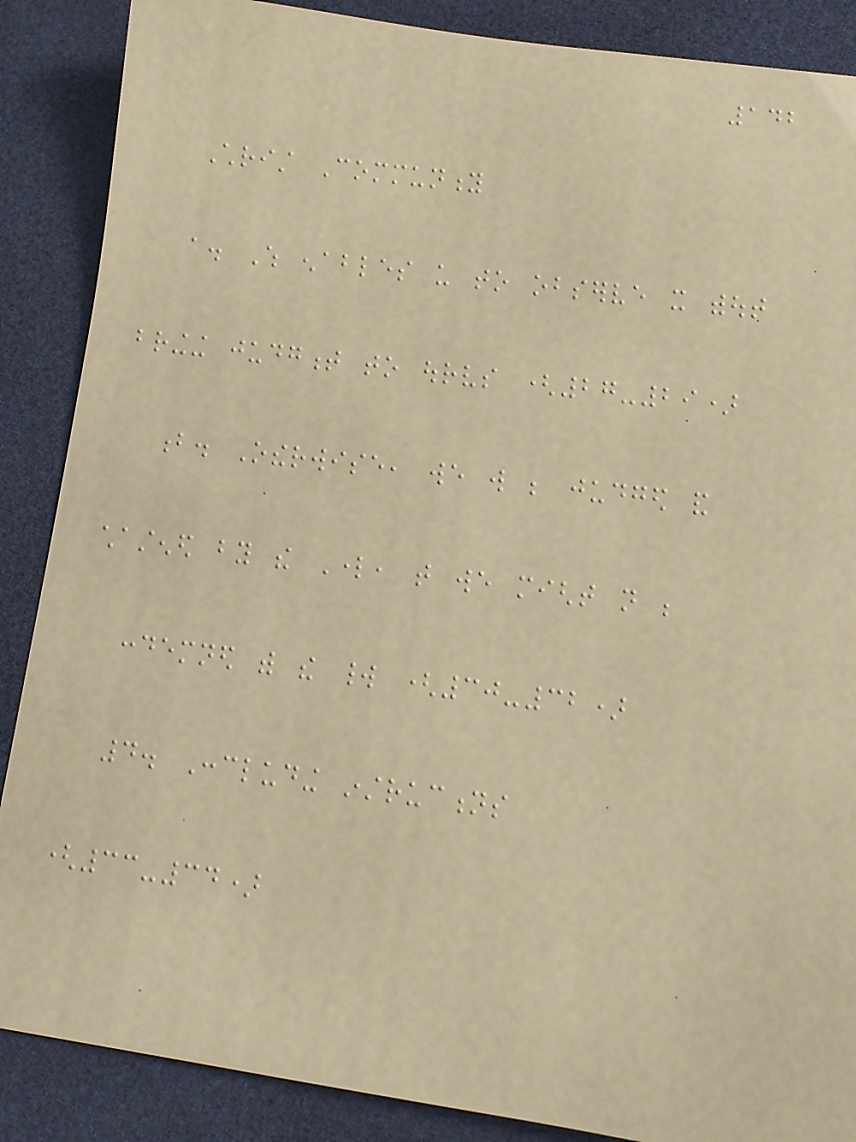142
Christ Community
a. Which enables us to observe it without
bringing judgment to ourselves (27-29)
b. Otherwise, we will be judged and
chastened by the Lord, that we might not be
condemned with the world (30-32)
4. Concluding instructions
(33-34)
